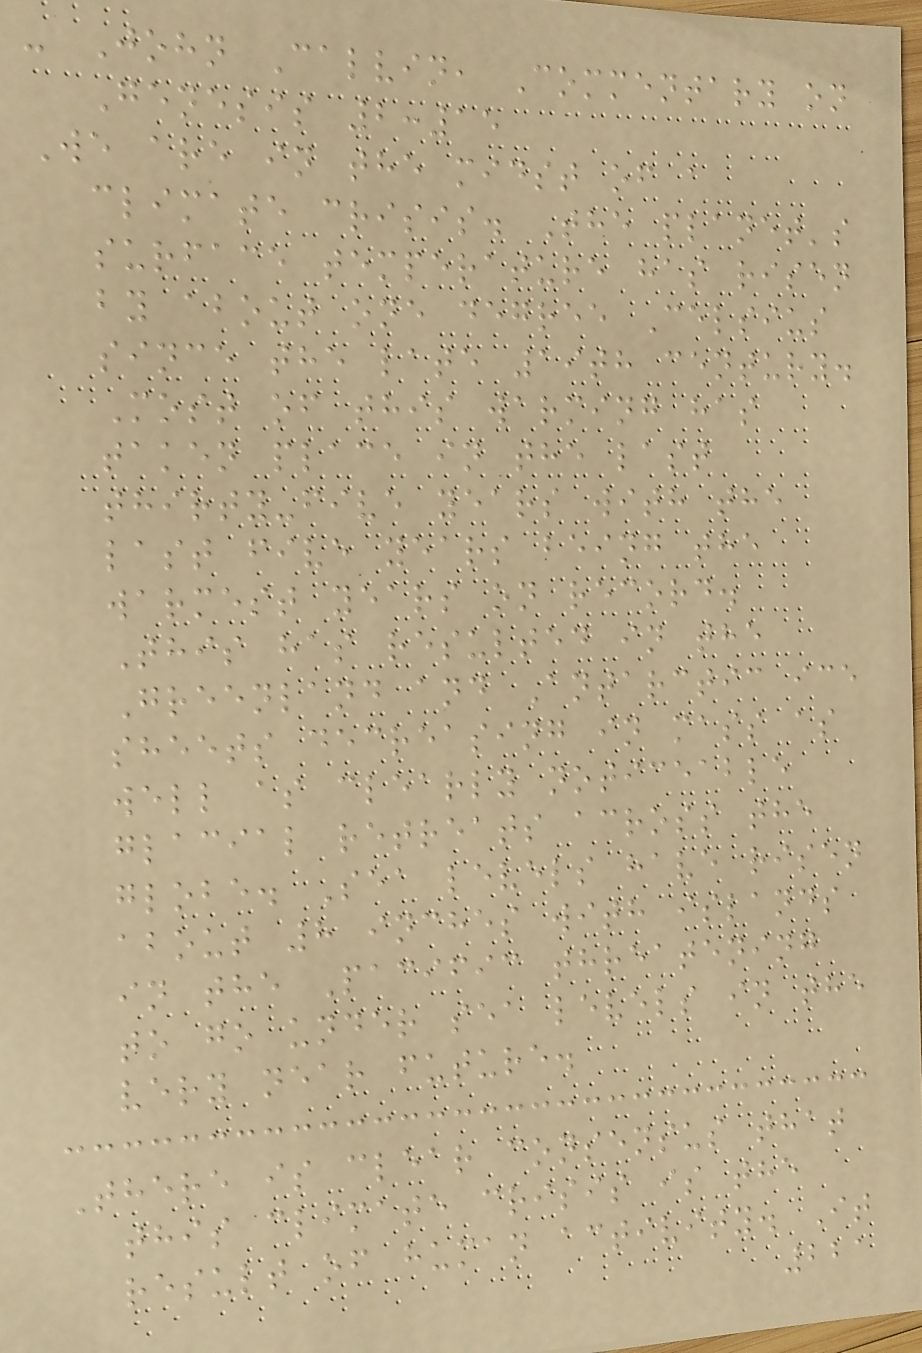- John Calvin, Commentary on
Genesis 2:15
We are in the midst of a
climate crisis. The planet's
surface temperature has risen
by about one degree Celsius
since the late 19th century.
Most of this warming has
taken place in the last
thirty-five years with the
last five years being the
warmest years on record.
This has resulted in the
Greenland and Antarctic ice
sheets decreasing in mass as
well as clearly noticeable
glacial retreats across the
globe. Sea levels have risen
about 8 inches with islands
in the Pacific threatening
to go under sea levels in the
very near future.
There is clear consensus that
this climate crisis is the
result of human activity. It
221
